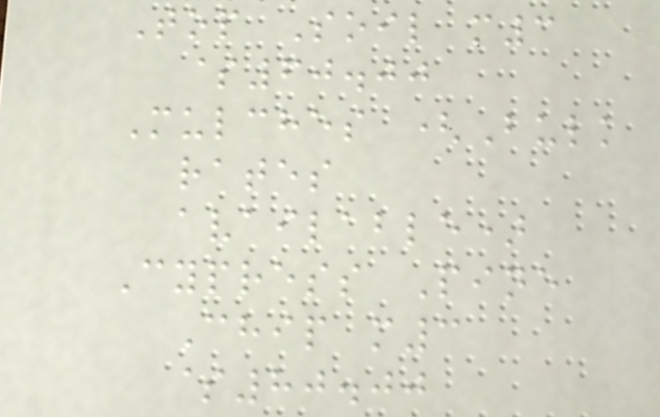Top Soil m3
$60.00
Mulches (Bulk
rates
available)
Cypress Pine
Chip m3
$80.00
